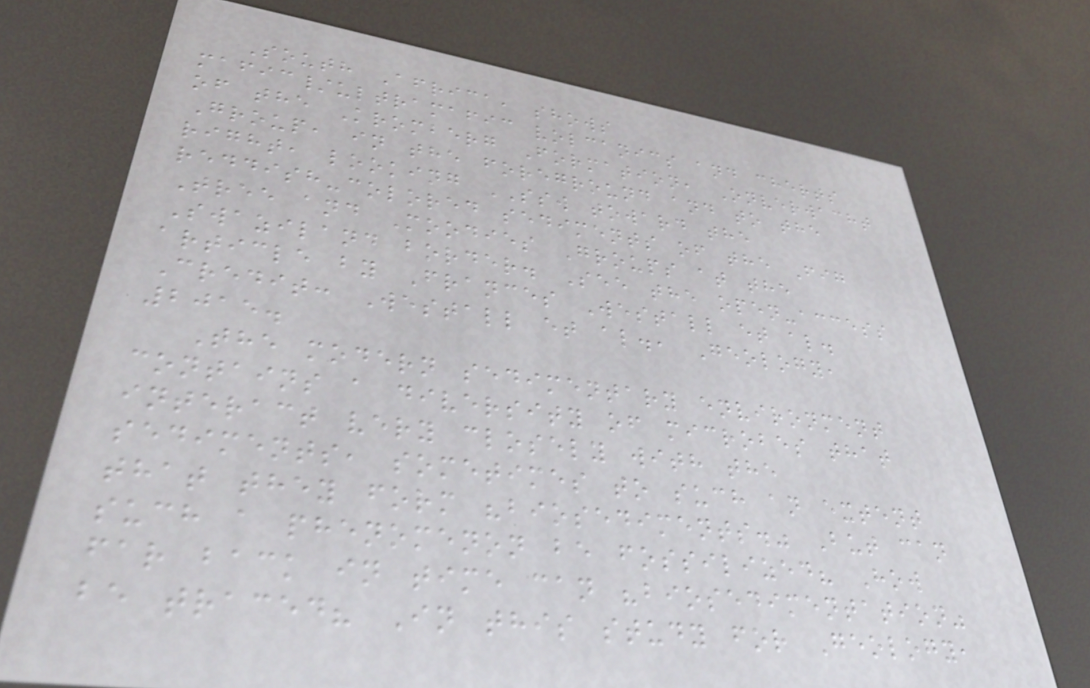South Africa, shows
mafic/ultramafic volcanics and cherts
of the Kromberg Formation, Onverwacht
Group, in the foreground and to the
right, looking SSW toward the
reddish-colored sediments of the Fig
Tree and Moodies Groups at the
Swaziland border. See the open-access
article by Frances Westall et al.
Credit: Westall et al., Geology,
2015.
The modern sedimentary environment
contains a diversity of microbes that
interact very closely with the
sediments, sometimes to such an extent
that they form "biosediments." But can
such a phenomenon be fossilized? How
far back in time can "biosedimentation"
be traced? In this study for Geology,
